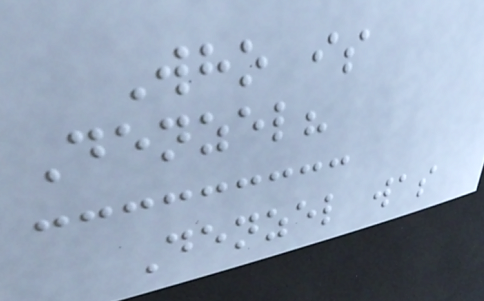Who is
Denzel?
Denzel was
